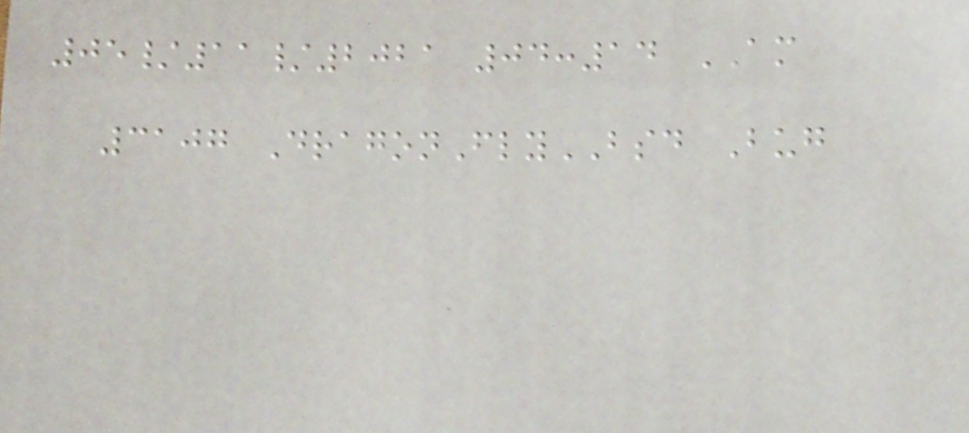05/11/2021 04:14 AM
3107 DragonFlyBSD Bug
